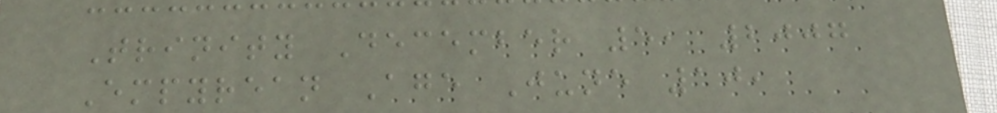Trinity December 5, 2007
Empyrean Age June 10,
